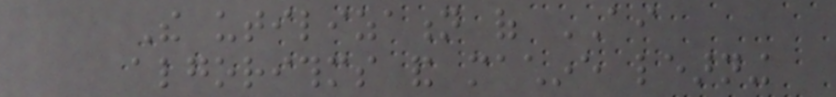The utilization of AI
algorithms and machine learning
